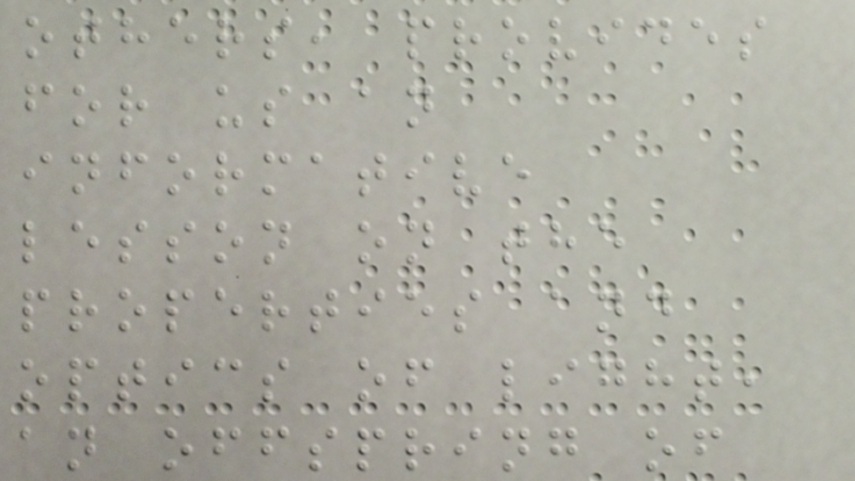others, provides
for us an
informative
lesson on the
properties and
optics of light,
an offspring of
